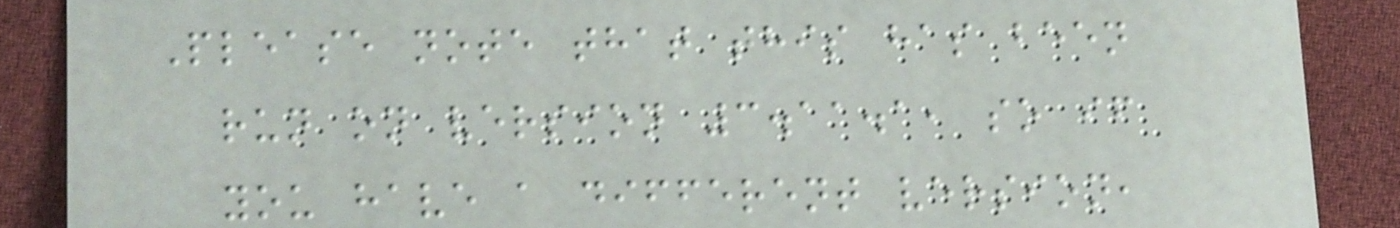Please note that this has been
run on version 3.11.1, so if
you have a different version,
